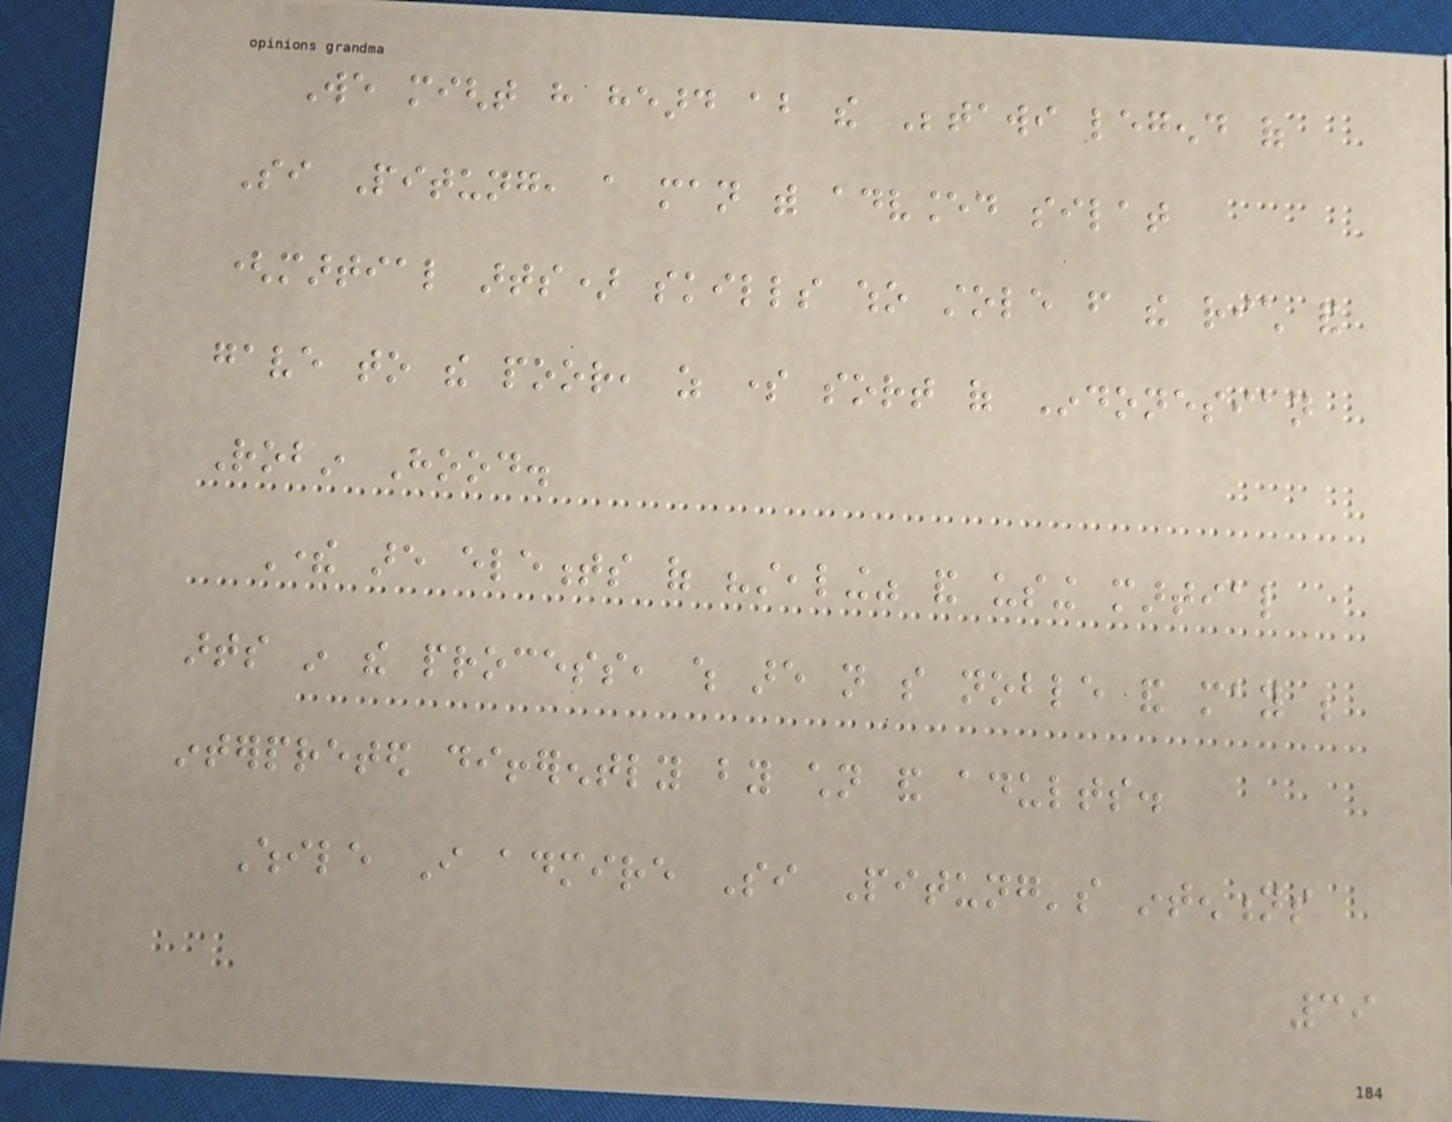We might have heard about the Betawi legend of
Si Pitung, a man with advanced silat
(martial arts) skills who stole from the rich and
gave to the poor, as some sort of Indonesian
Robin Hood.
There are elements of "stealing" and using martial
arts in the process, which are not so noble and may be
interpreted differently by children and adults.
While I admire Si Pitung's intentions
39
